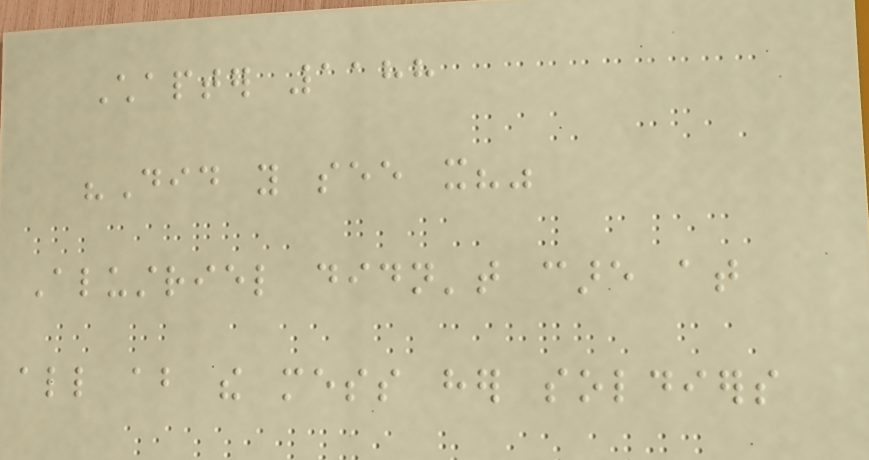Chapter 1188
"Did you see it?"
Alustriel didn't care at
all about the mess her soldiers
